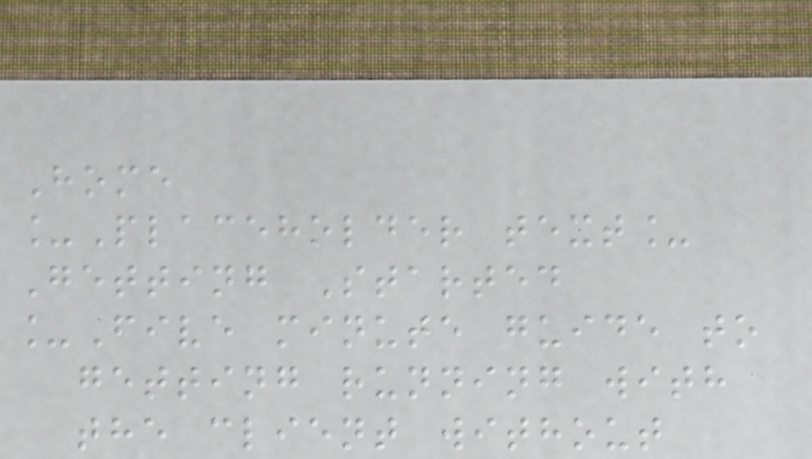Home
_Placeholder text_
Getting Started
_Five minute guide to
getting running with
the client without
